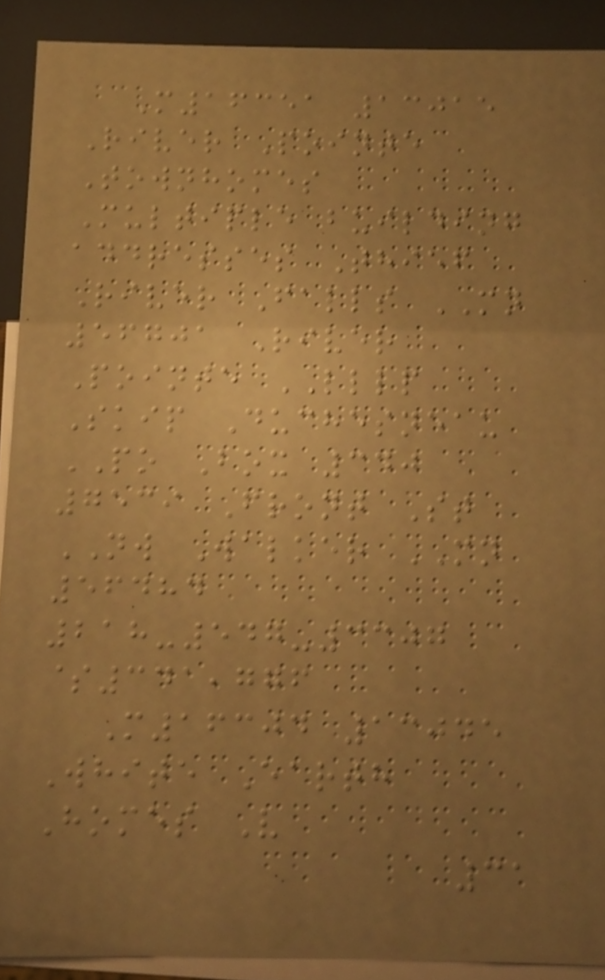M16351 13015
River Pointe
Townhomes
Multiple building
addresses Thief
River Falls MN
56701 River
Pointe LLLP
Skip Duchesneau
PO Box 340
7539 Front St
NW Walker MN
56484
218-547-3307
$341,776
M16304 13045
White Earth
Homes V
31
